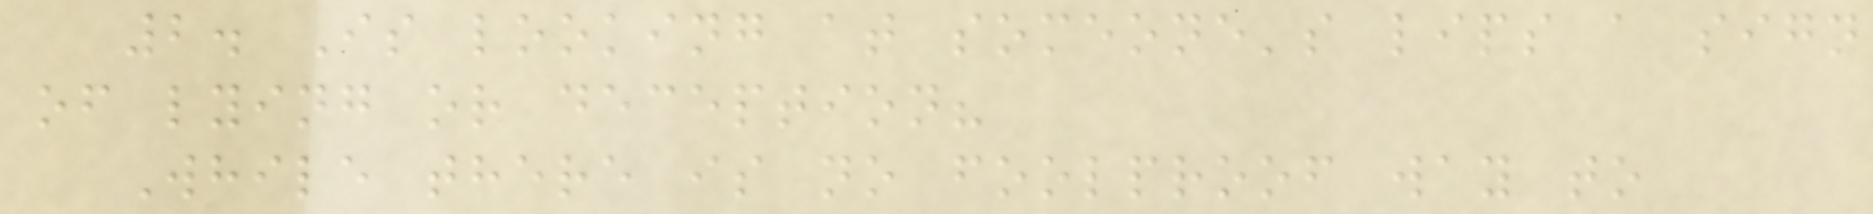2. Is looking at someone's lips a sign
of lying or deception?
While there is no foolproof way to
